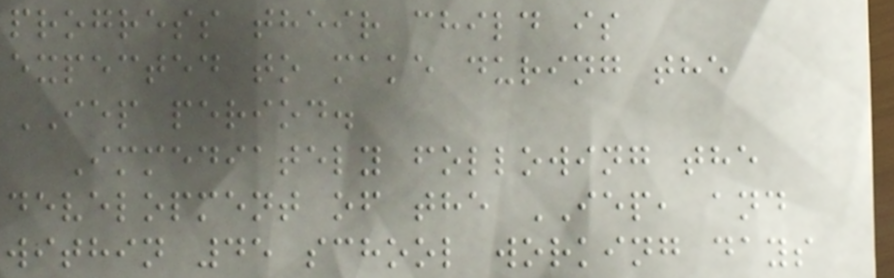progress their child is
expected to make during the
IEP period.
Immediately following the
development of the IEP, and
within 45 school working days
